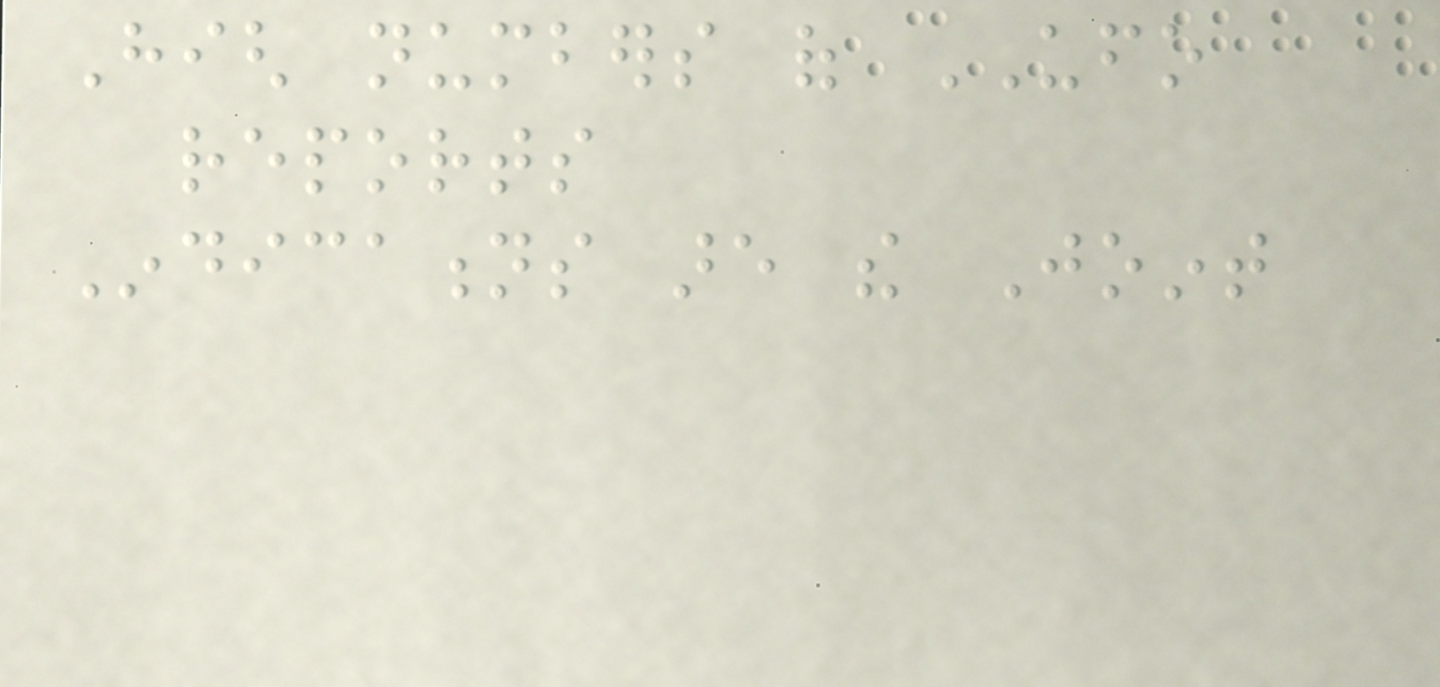High numbers of UFO
reports
Indications are the Joint
